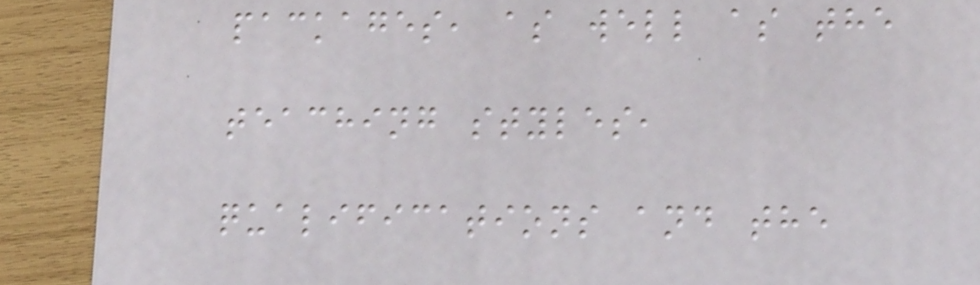packages, as well as the
teaching styles,
qualifications and the
